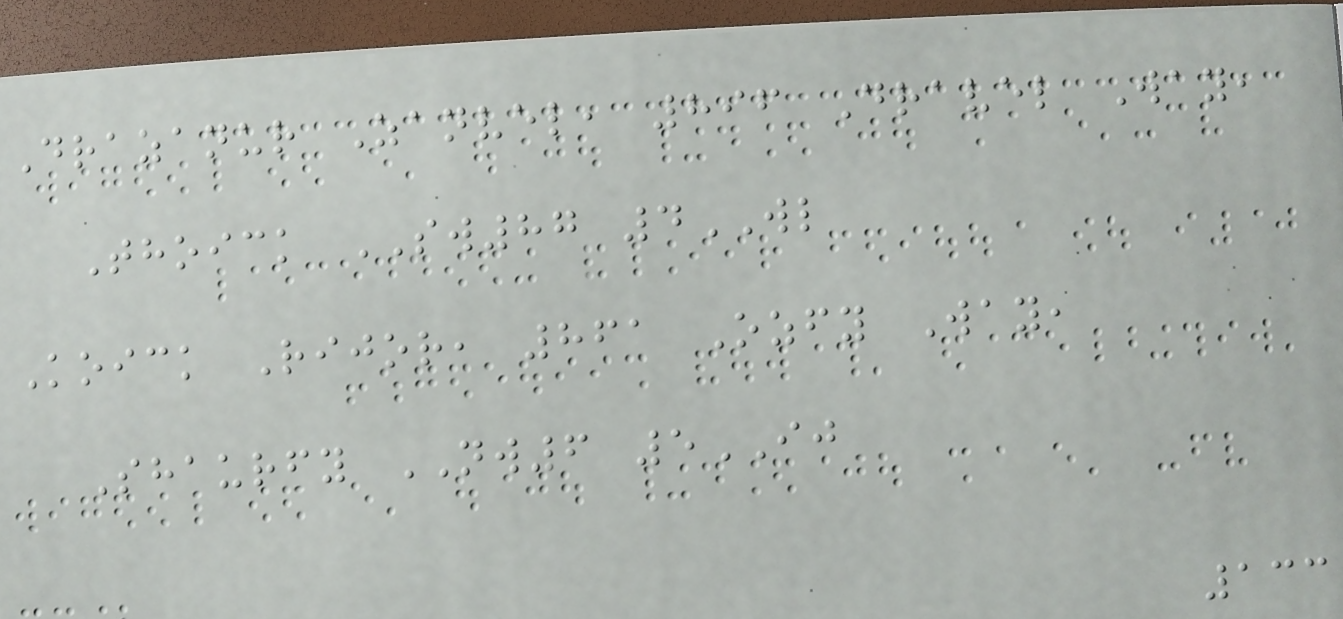Drazanur Zanvel, 896 Dravel Way,
Thoick SW87 4WL
Koick Rijor, 861 Ozfy Way,
Shaurfy NW6 5IJ
133
